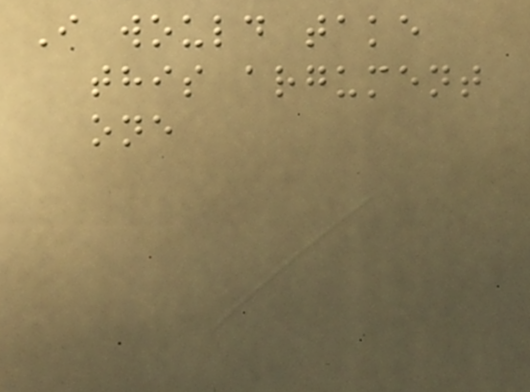I would take
this argument
one
